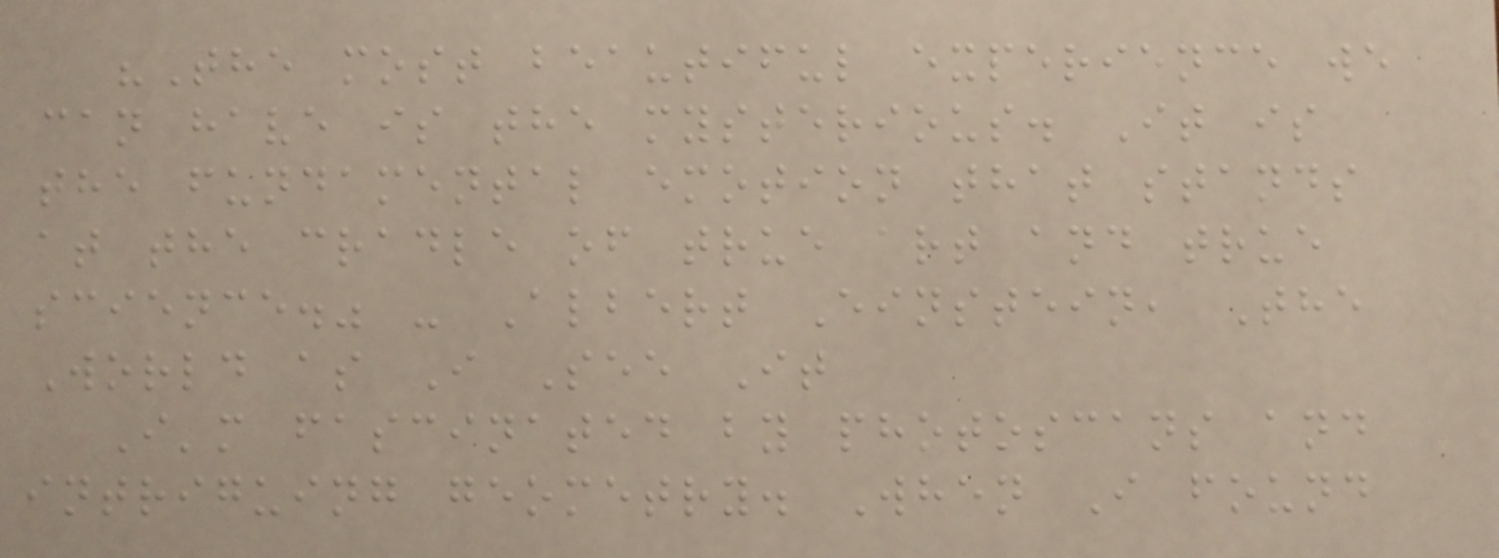"The most beautiful experience we
can have is the mysterious. It is
the fundamental emotion that stands
at the cradle of true art and true
science." - Albert Einstein, The
World as I See It
I'm fascinated by photoscans and
intriguing geometry. When I found
